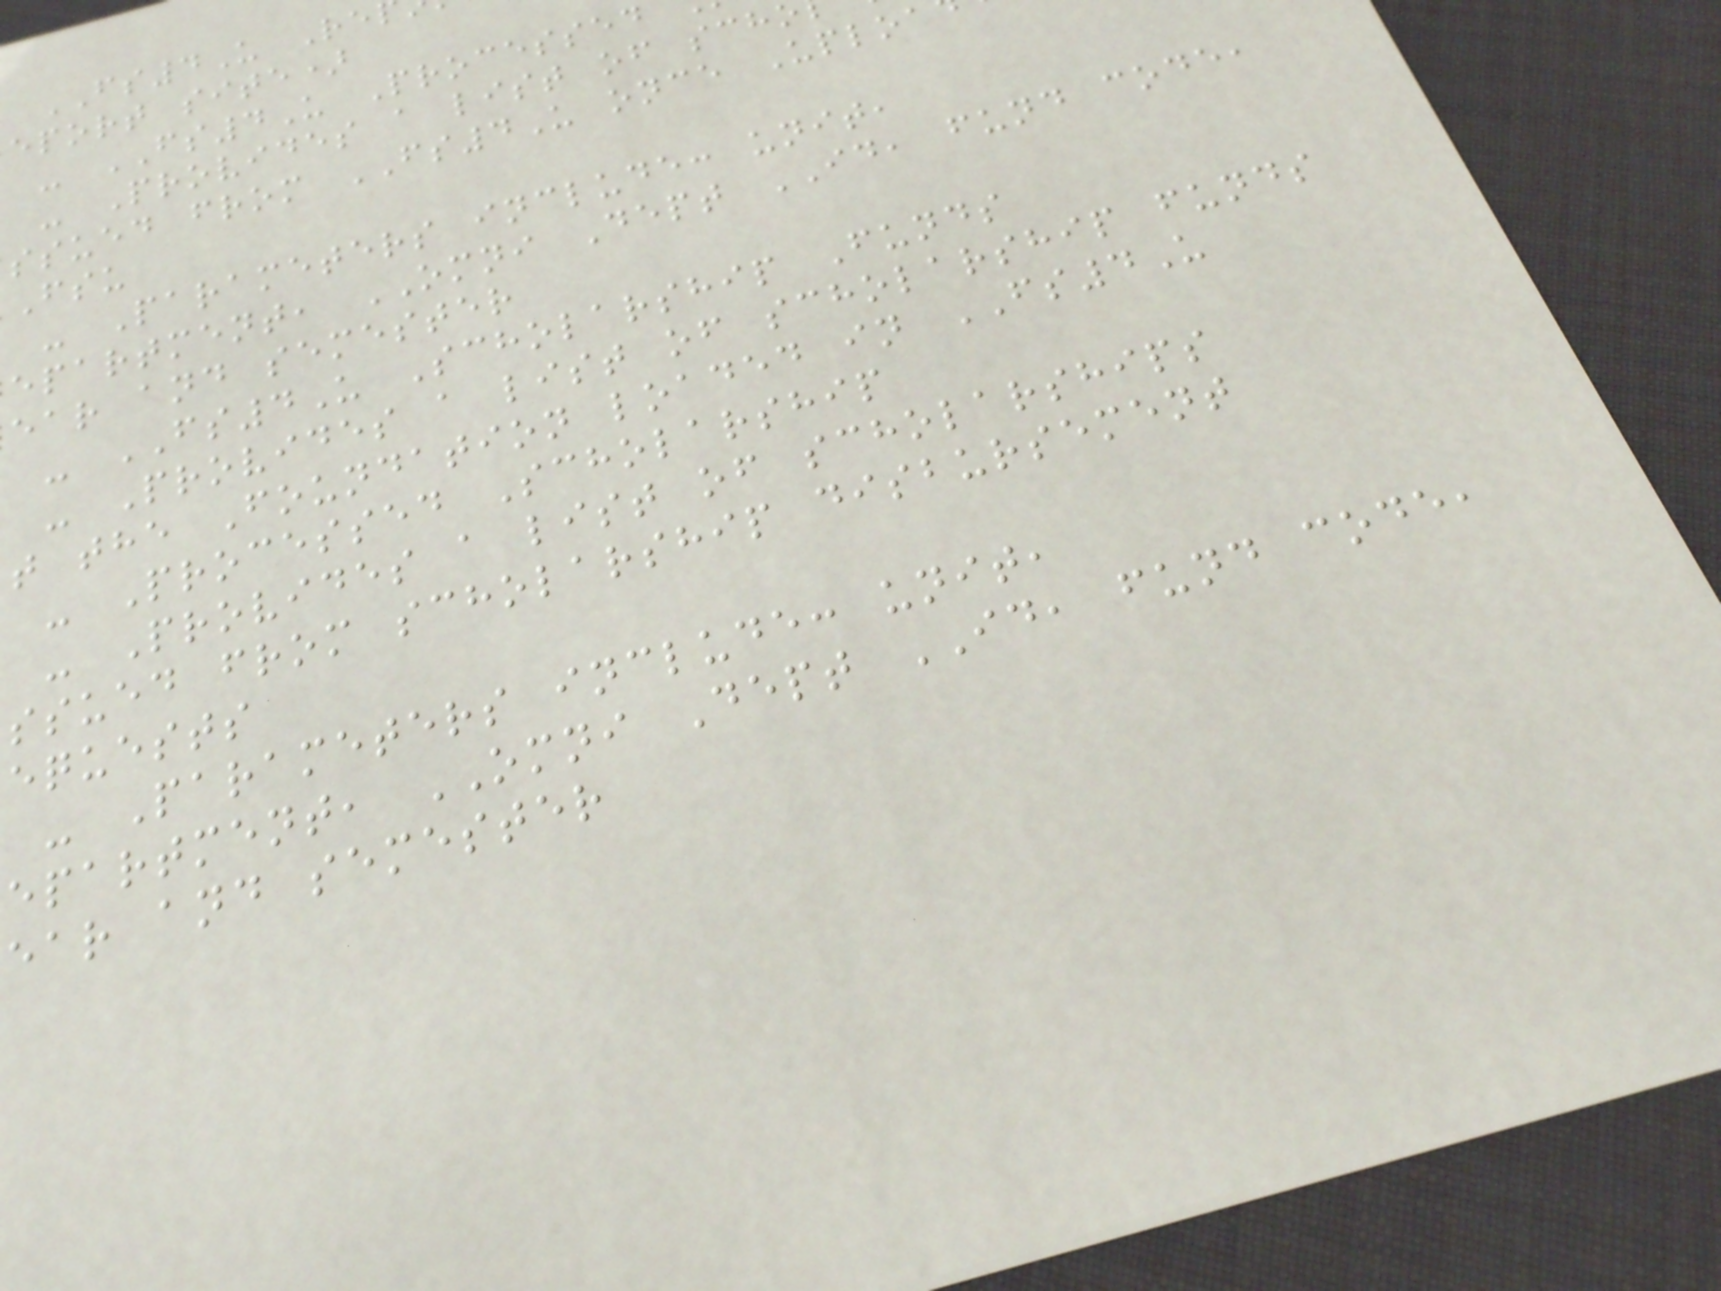FS4U Re
eport site)
- FS4U Processed
- Provides a list of sch
ssued from FS4U once Uploa
- Parameters include: unit,
epartment, OMNI Dept ID, fund code,
ear and semester
- FS4U Scholarship Funds
- Provides a list of scholarship funds
t the Foundation loaded in FS4U
- Processed Scholarship
- Provides a list of scholarships
ssued from scholarship disbursement
equests
- Parameters include: unit,
epartment, OMNI Dept ID, fund code,
ear and semester
